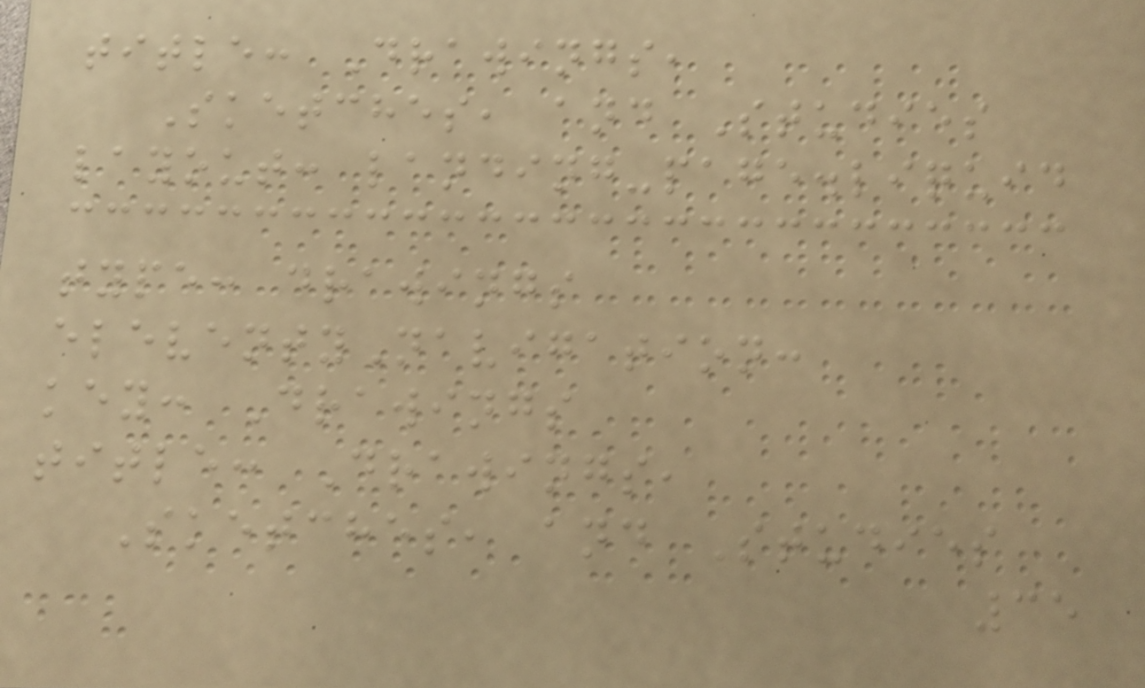title: Drawings,
Sketches, and Studies
layout: landing-page.liquid
type: drawings
eleventyNavigation:
key: Drawings
title: Drawings,
Sketches, and Studies
35
